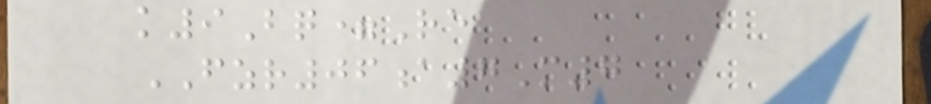k9Bq=Re
FZR06a7M7
